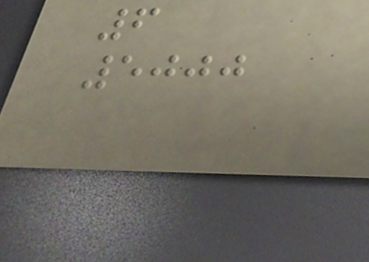6
5000
